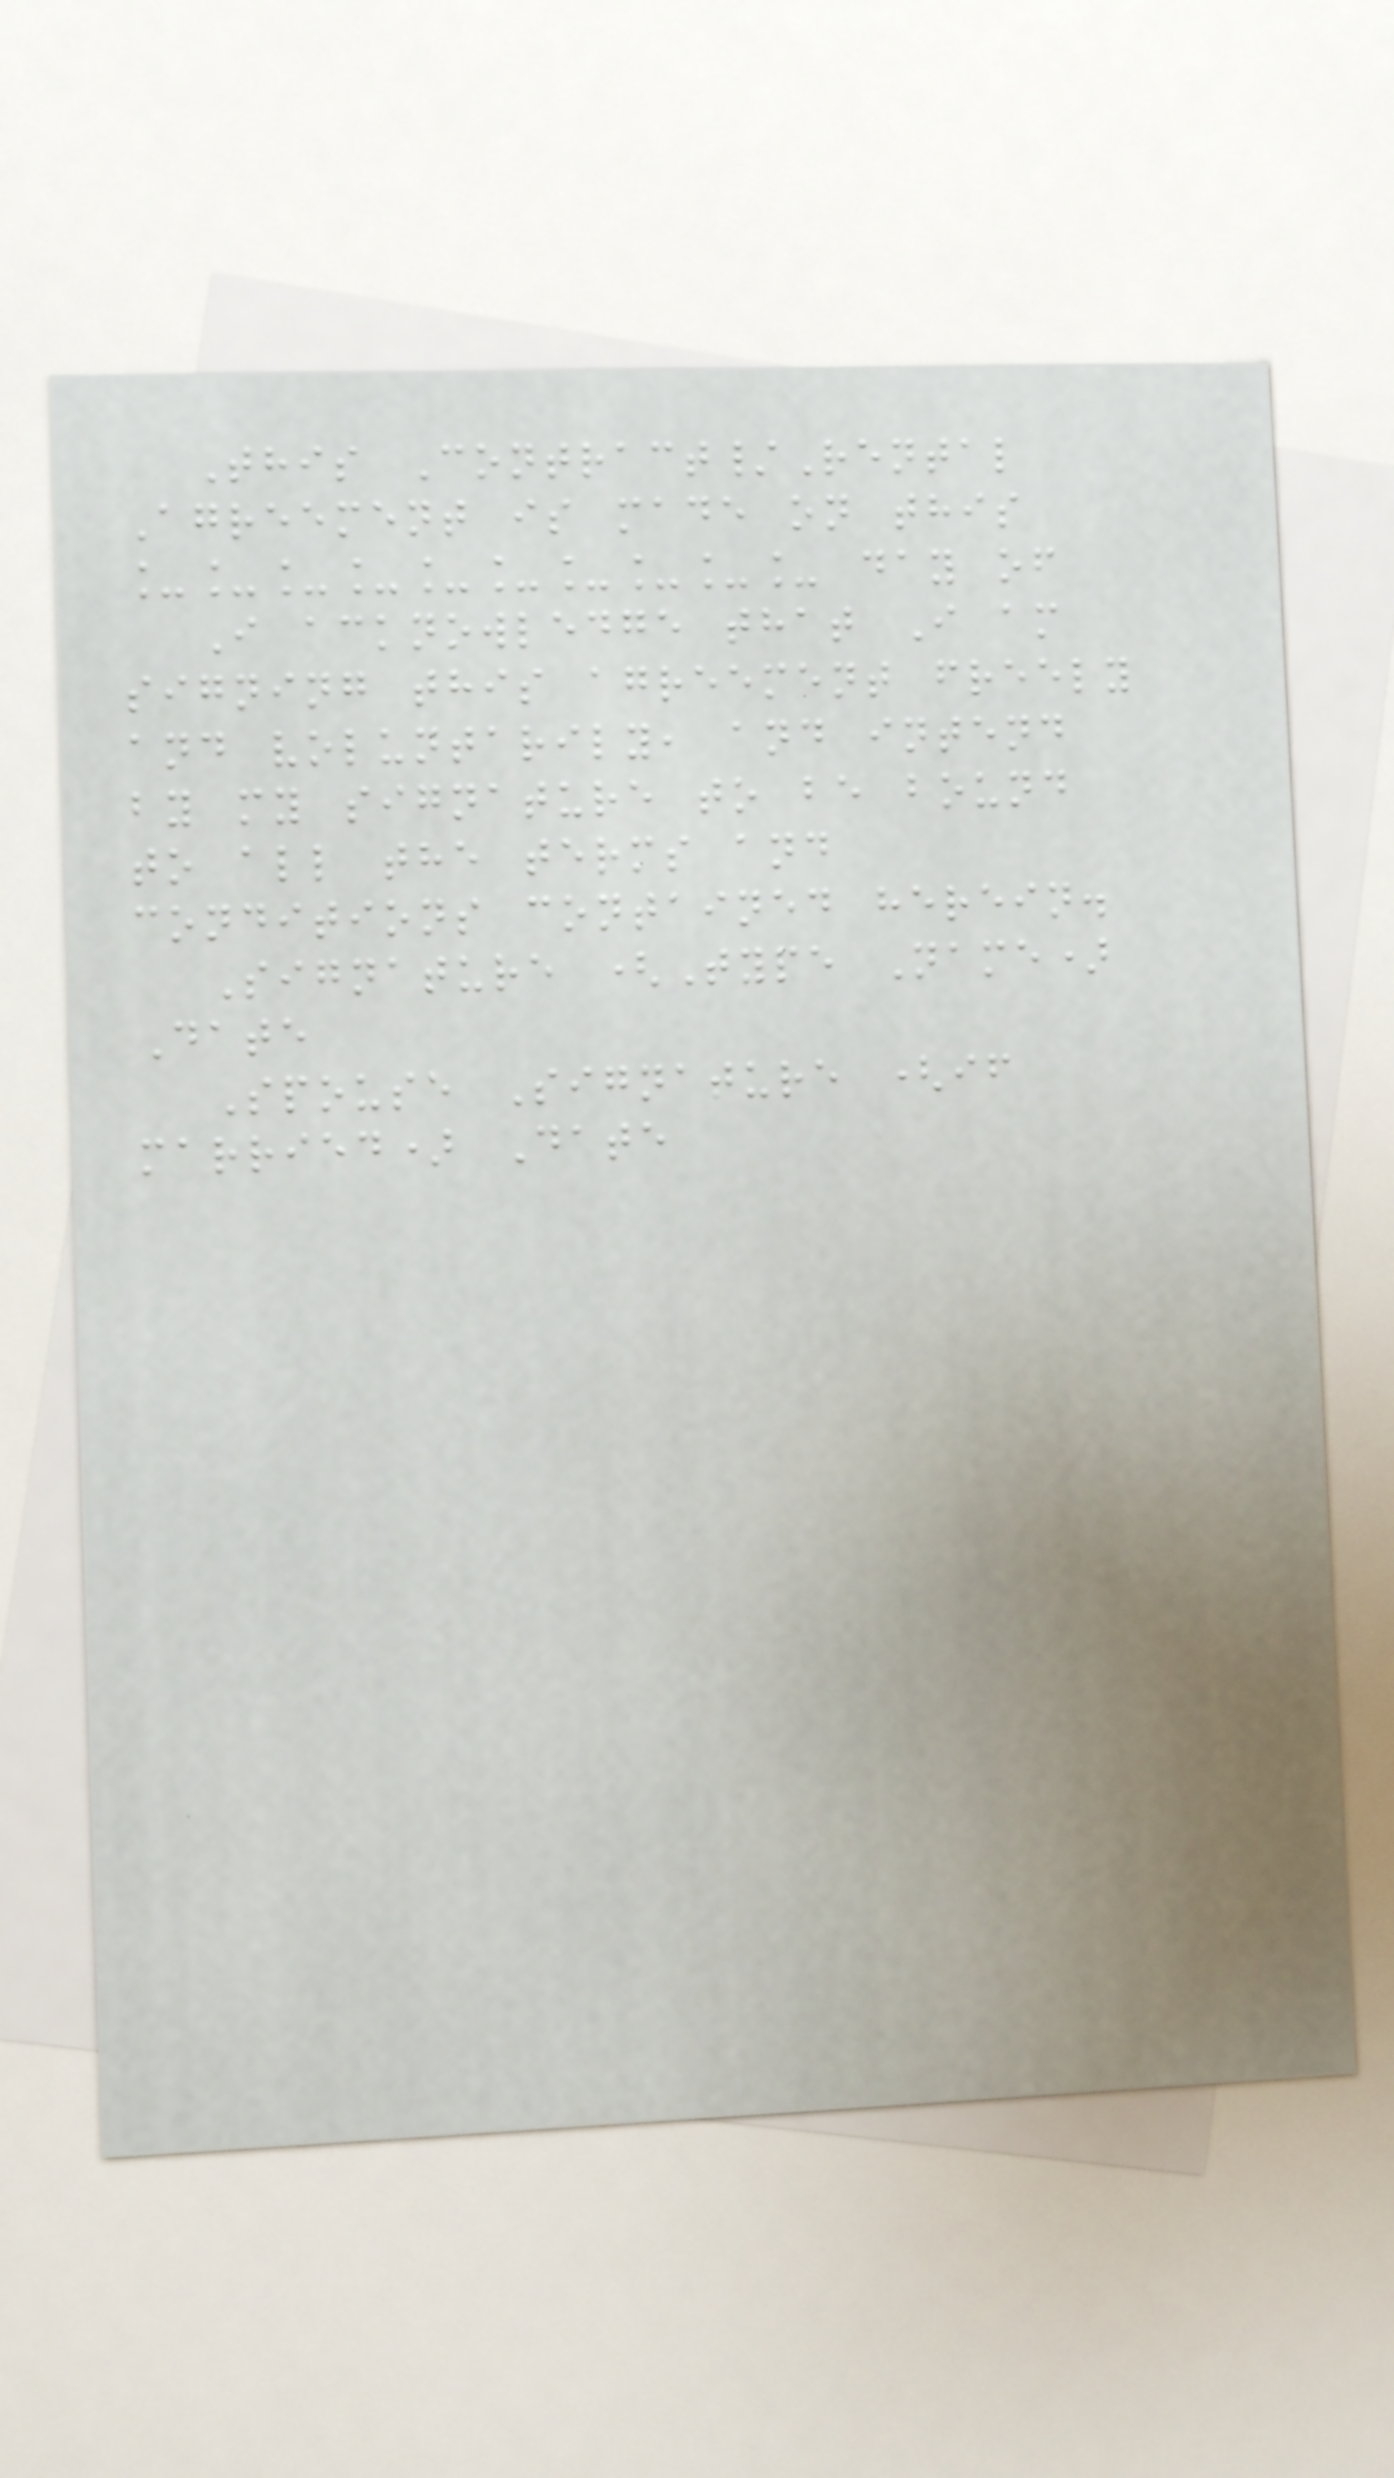This Contract/Rental
Agreement is made on this
__________ day of
I acknowledge that I am
signing this agreement freely
and voluntarily, and intend
by my signature to be bound
to all the terms and
conditions contained herein.
Signature (Type Name)
Date
Spouse Signature (if
married) Date
